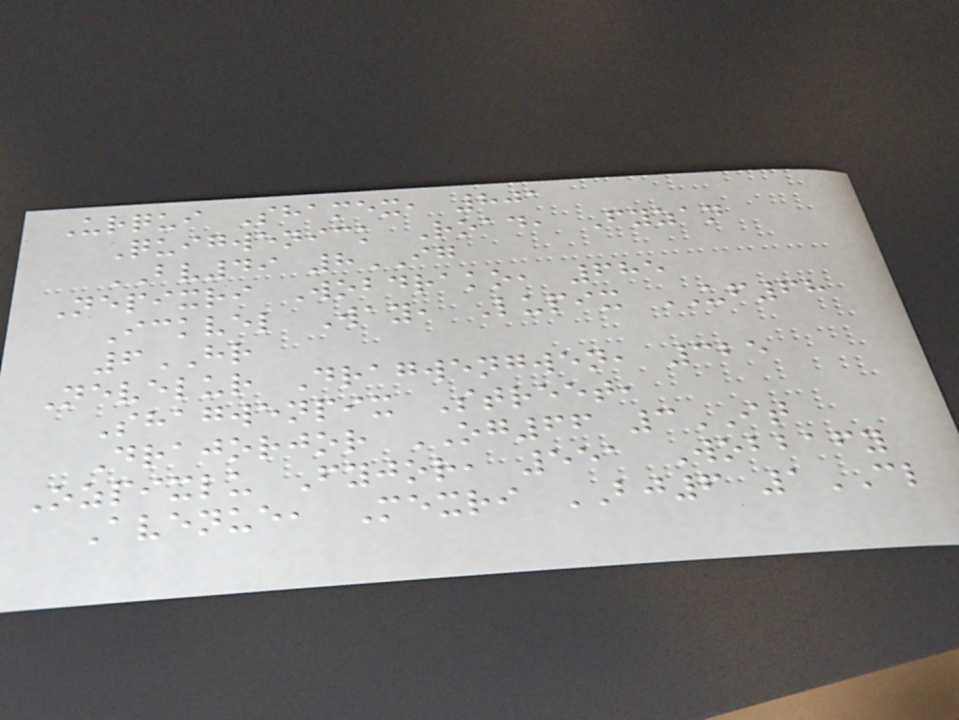Urqui Shamex, 801
Quigwenick Road, Fyzan
BV49 8IG
Nepixri Wobdrako, 685
Ickvel Way, Lupix UF68
6HR
Nevelur Dragwengwen, 325
Shagwenpix Street,
Drajorjor OG66 3IT
Ozpixlu Fyjor, 551 Wobbafy
Avenue, Mexri BJ6 1CL
